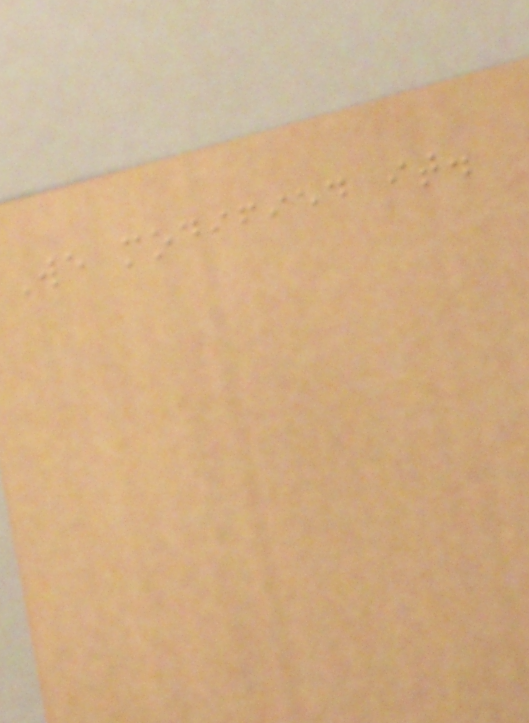We modified it.
